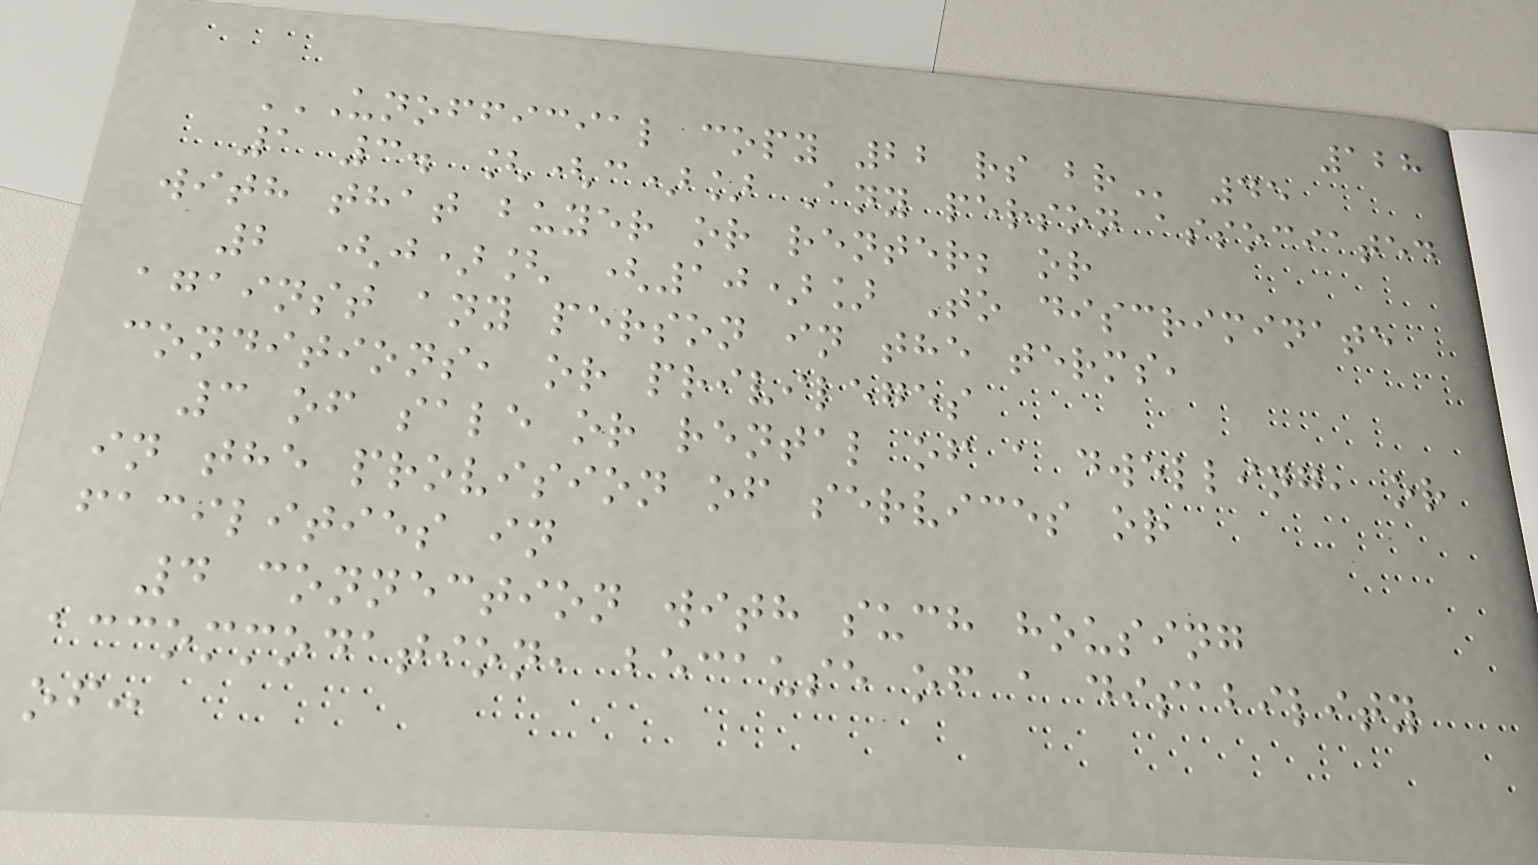128
UNOFFICIAL COPY 22 RS BR 45
1 3. [(c)] Any person associated
with that buyer or renter; or
2 (j)[ (10)] To discriminate
against any person in the terms,
conditions, or privileges
3 of sale or rental of a dwelling, or
in the provision of services or
facilities in
4 connection with such housing
accommodation, because of a disability
of:
